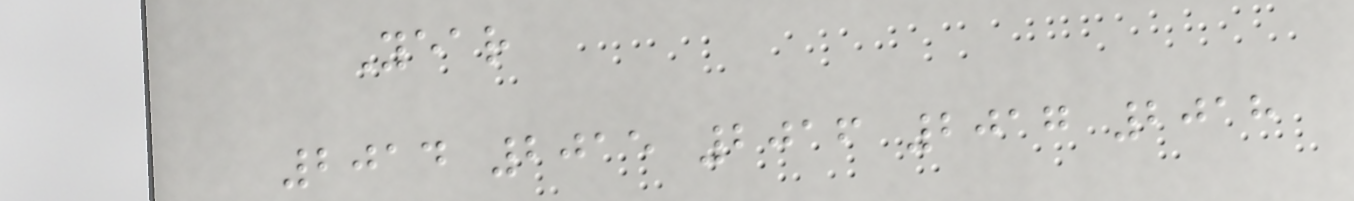Year
2014 2015 2016 2017 2018
